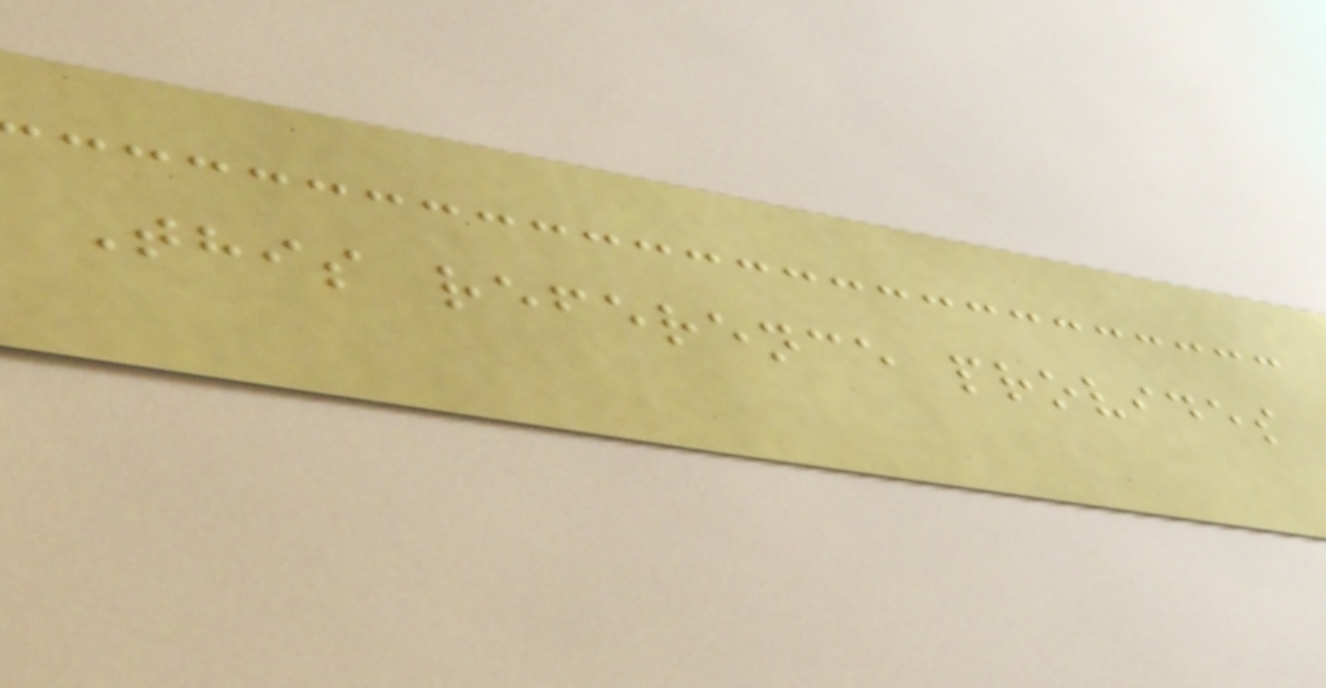This reference provides
